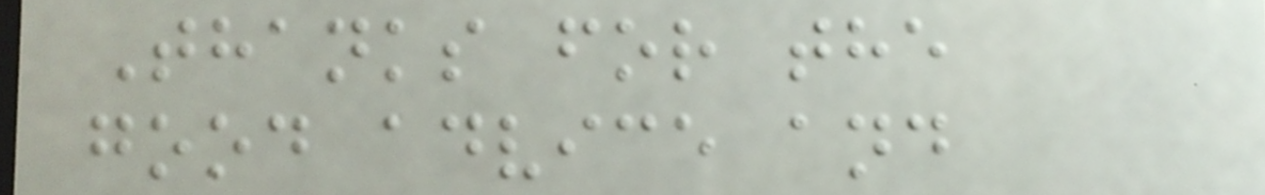Thanks for the
good advice and
